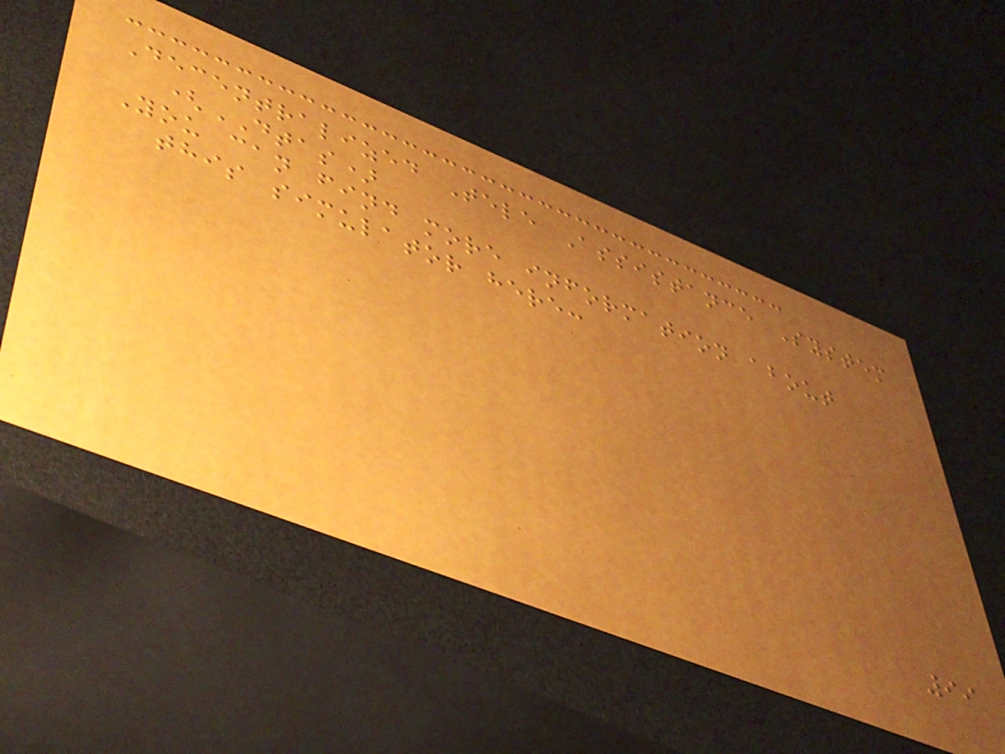Decentralized Tele Assistance System
(DTAS)
You can find more information about
this simulator here:
99
